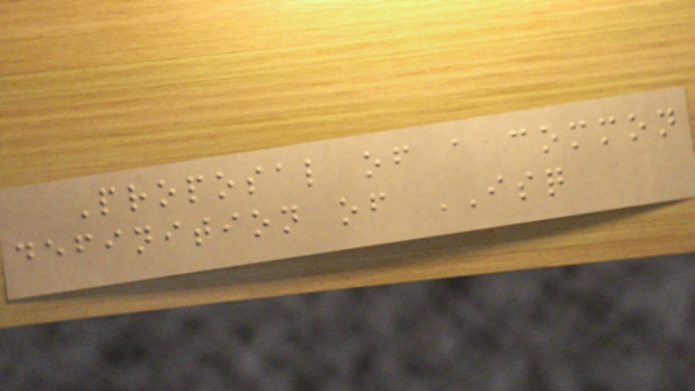Proposal of a common
definition of ISQ
